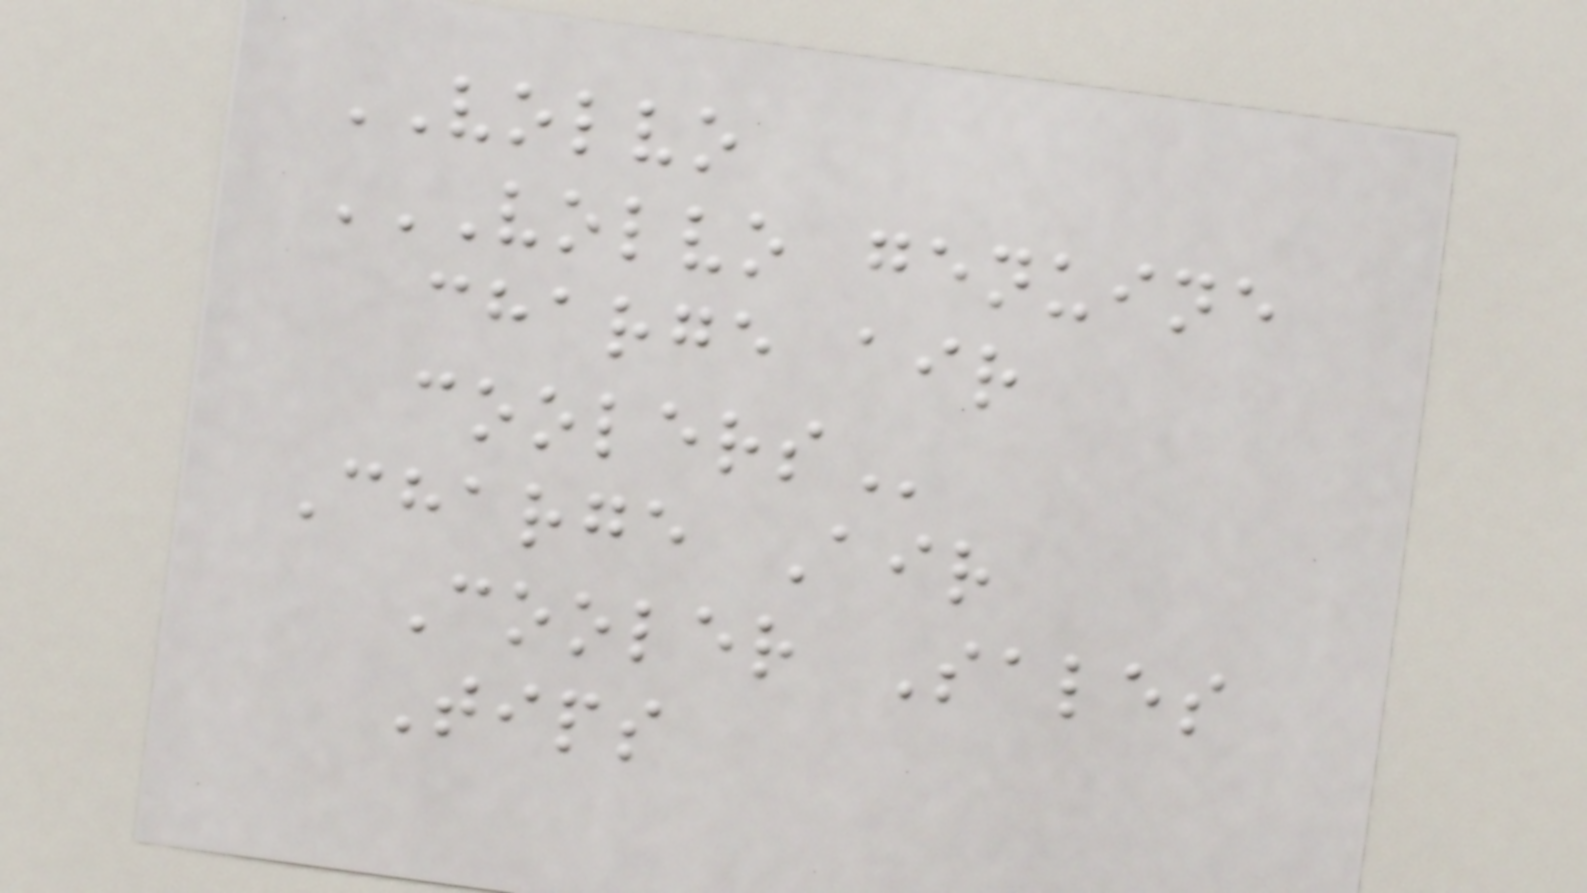VOLVO
VOLVO GENUINE
CHARGE AIR
COOLERS
Charge Air
Cooler Sales
Tips
